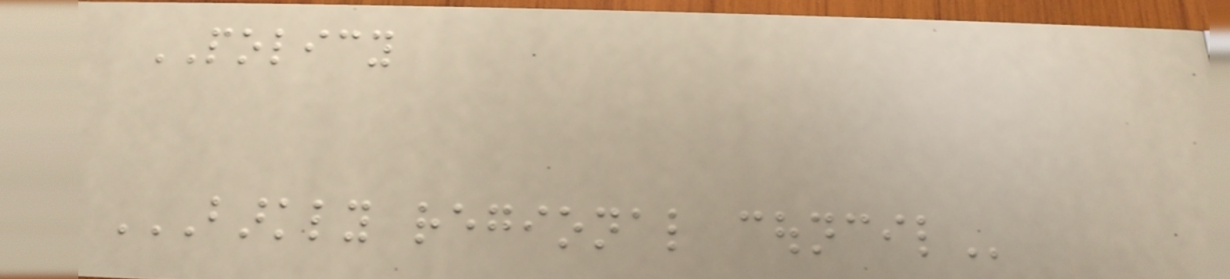POLICY
BARKLY REGIONAL COUNCIL
